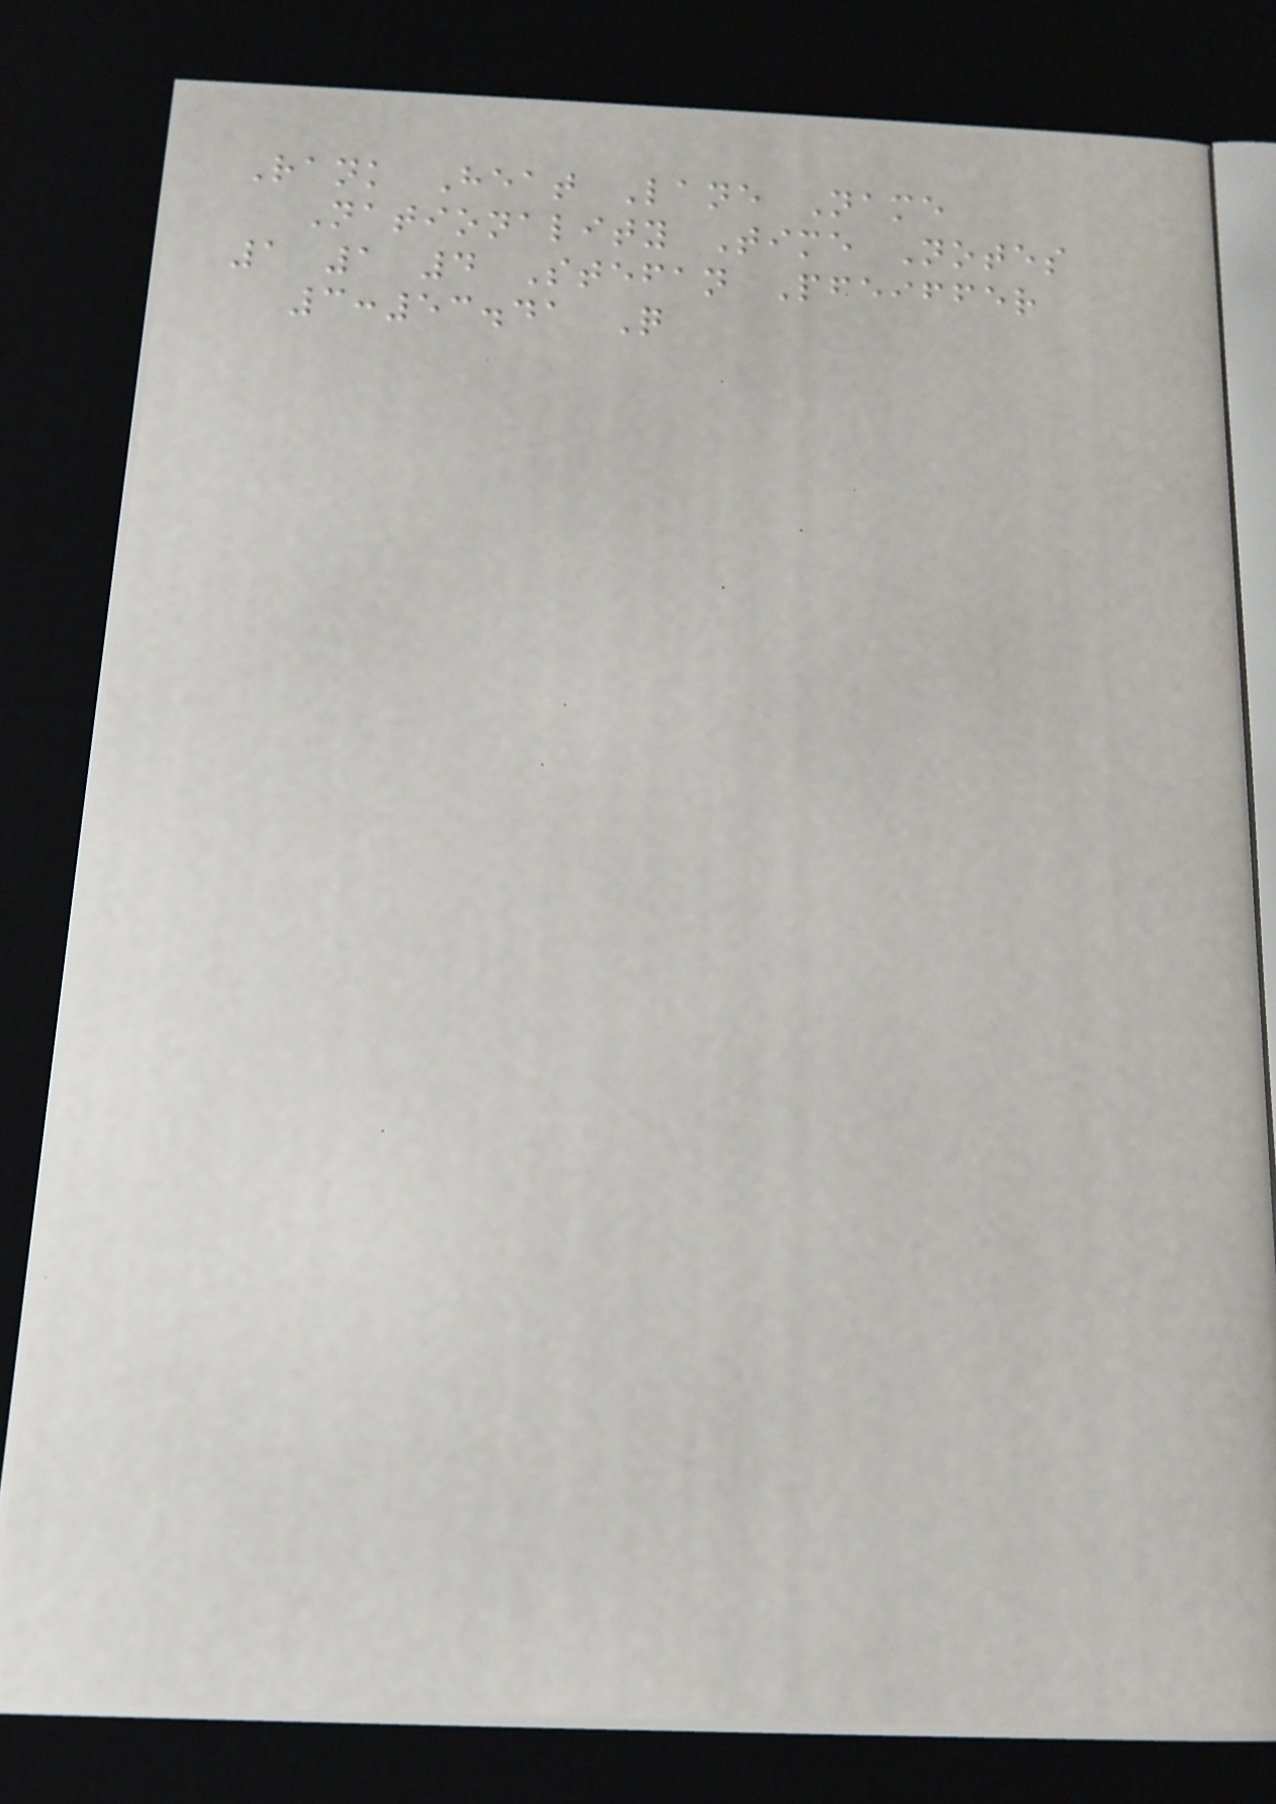Rank Heat Lane Name
Nationality Time Notes
1 1 4 Stefan Pfeiffer
3:53.41 Q
